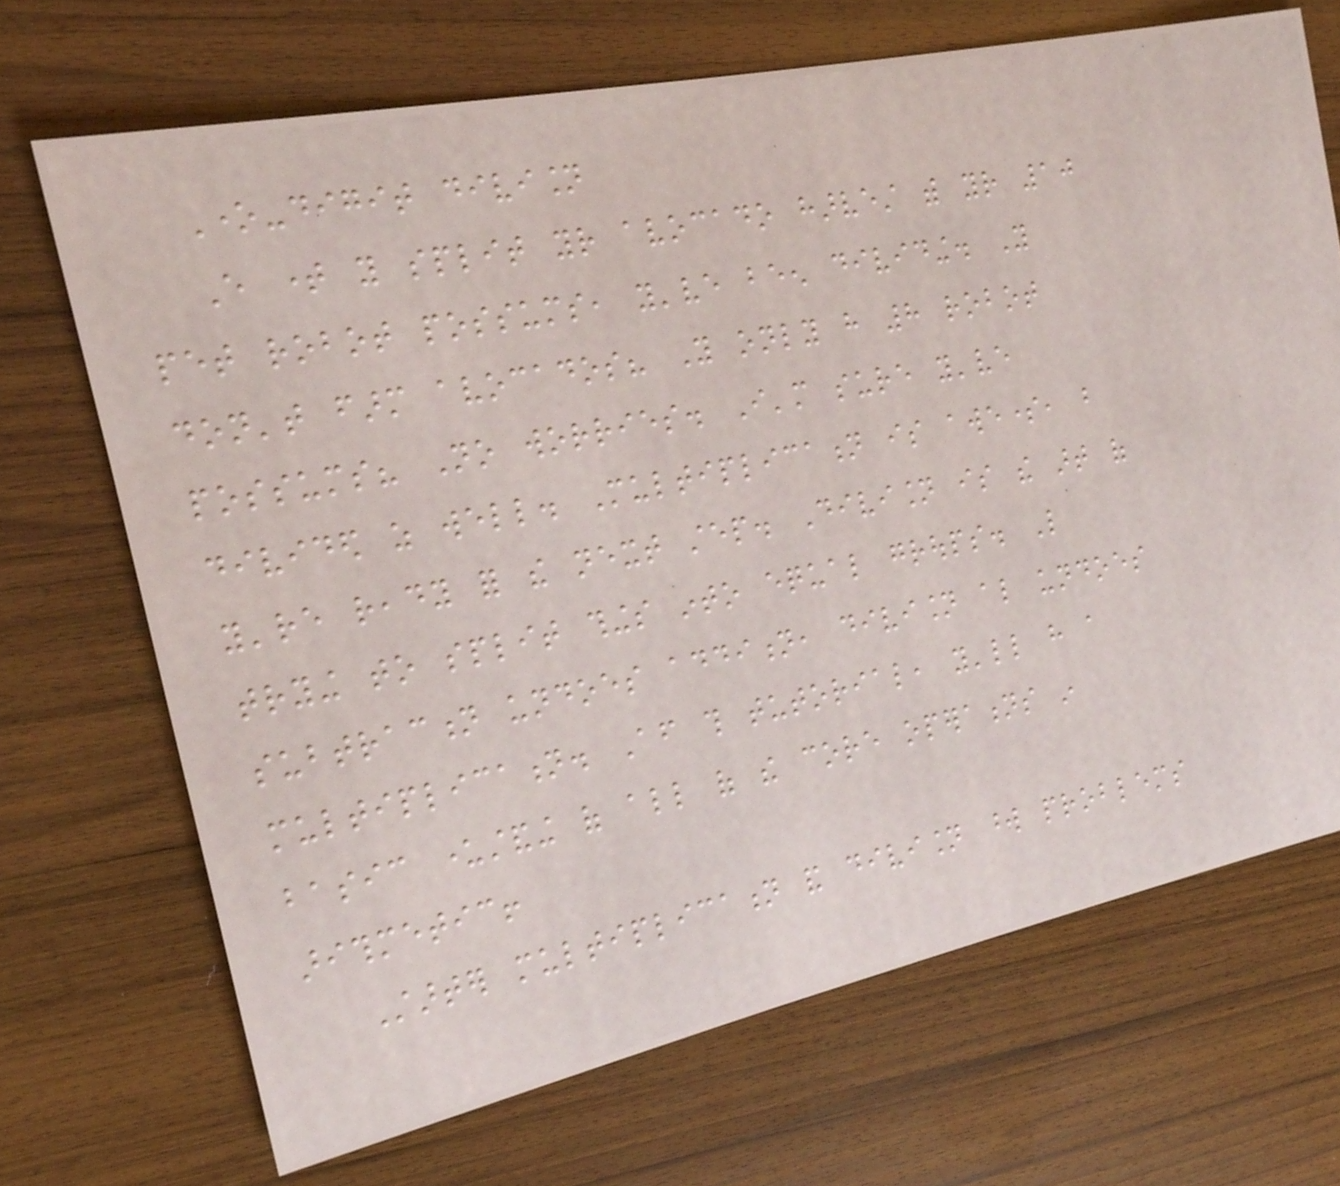One-digit division
Every time you split your avocado harvest with your 10
pet robot possums, you've been dividing. You
don't farm avocados? You only have 8 robot
possums? No worries. I'm sure you've
divided as well. Multiplication is awesome, but
you're ready for the next step. Division is the art of
trying to split things into equal groups. Like
subtraction undoes addition, division also undoes
multiplication. After this tutorial, you'll have a
basic understanding of all of the core operations in
arithmetic!
Starter multiplication and division word problems
